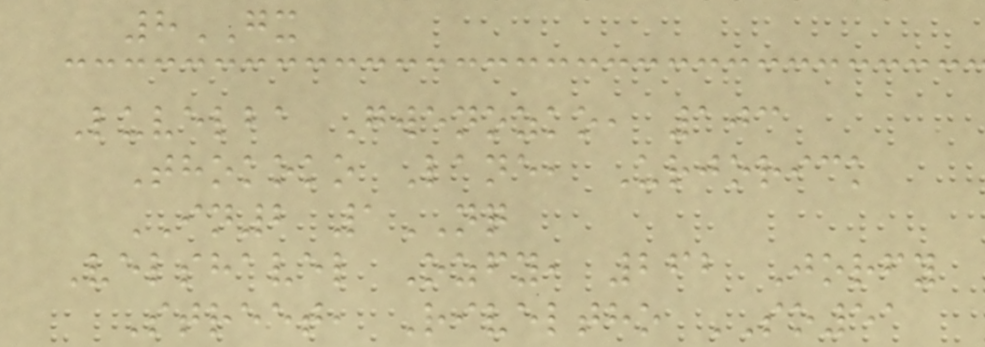8GX
Luvelba Gwenozko, 103
Thokoko Lane, Urjorick
IN2 1NQ
Velshavel Ozfy, 262 Jorfy
Street, Riveltho SO51
